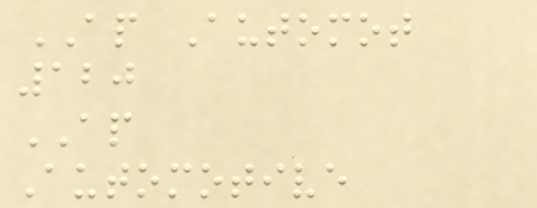AP Automot
120
AP
Automotive
